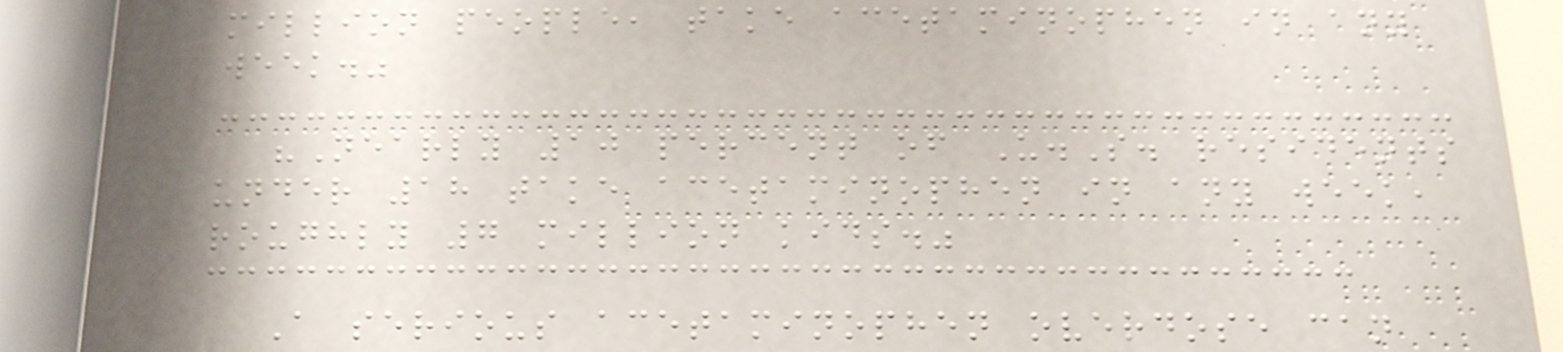million people, take acetaminophen in any
week."
"Nearly 10 percent of U.S. residents
under 18 take acetaminophen in any week,
roughly 7 million kids."
A serious acetaminophen overdose can
